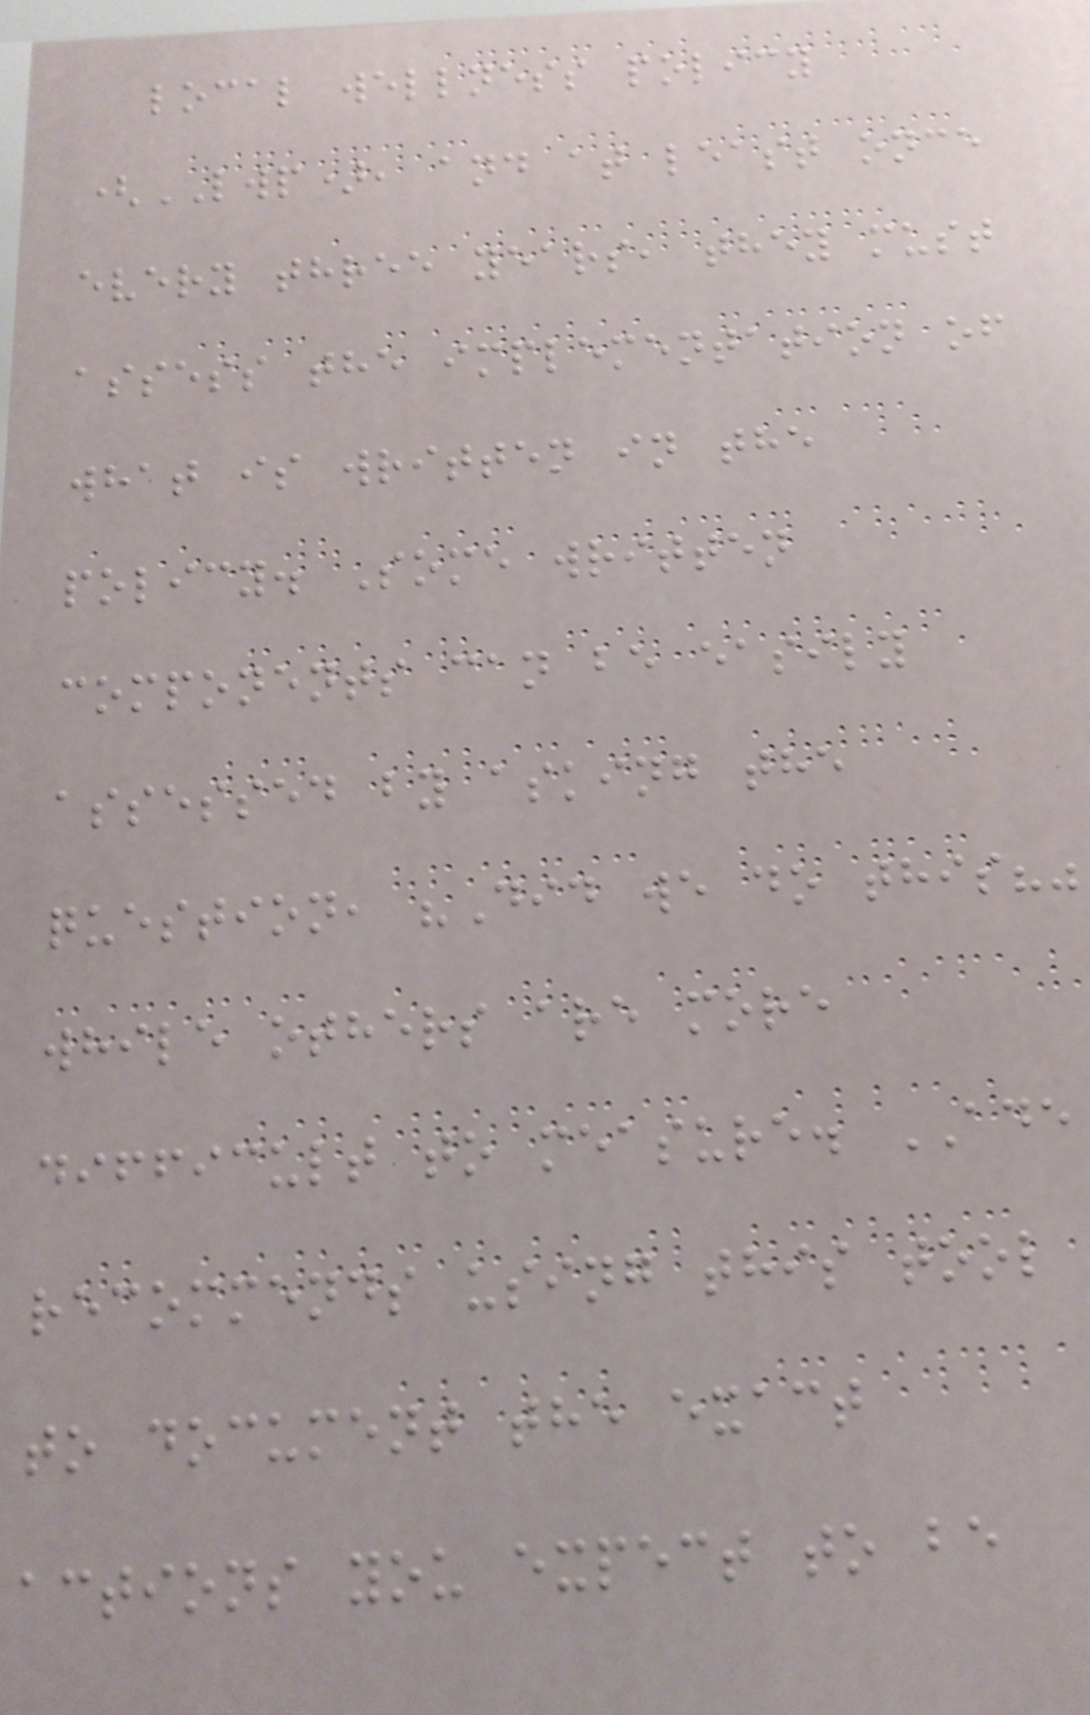local wellness policy
(LWP), and at least once
every three years, they must
assess the implementation of
what is written in the
policy. Some written
components can be easily
assessed by asking the
question, "Did we do this?"
while others are more
difficult to measure. ADE
recommends using this tool
to document the exact
actions you expect to be
